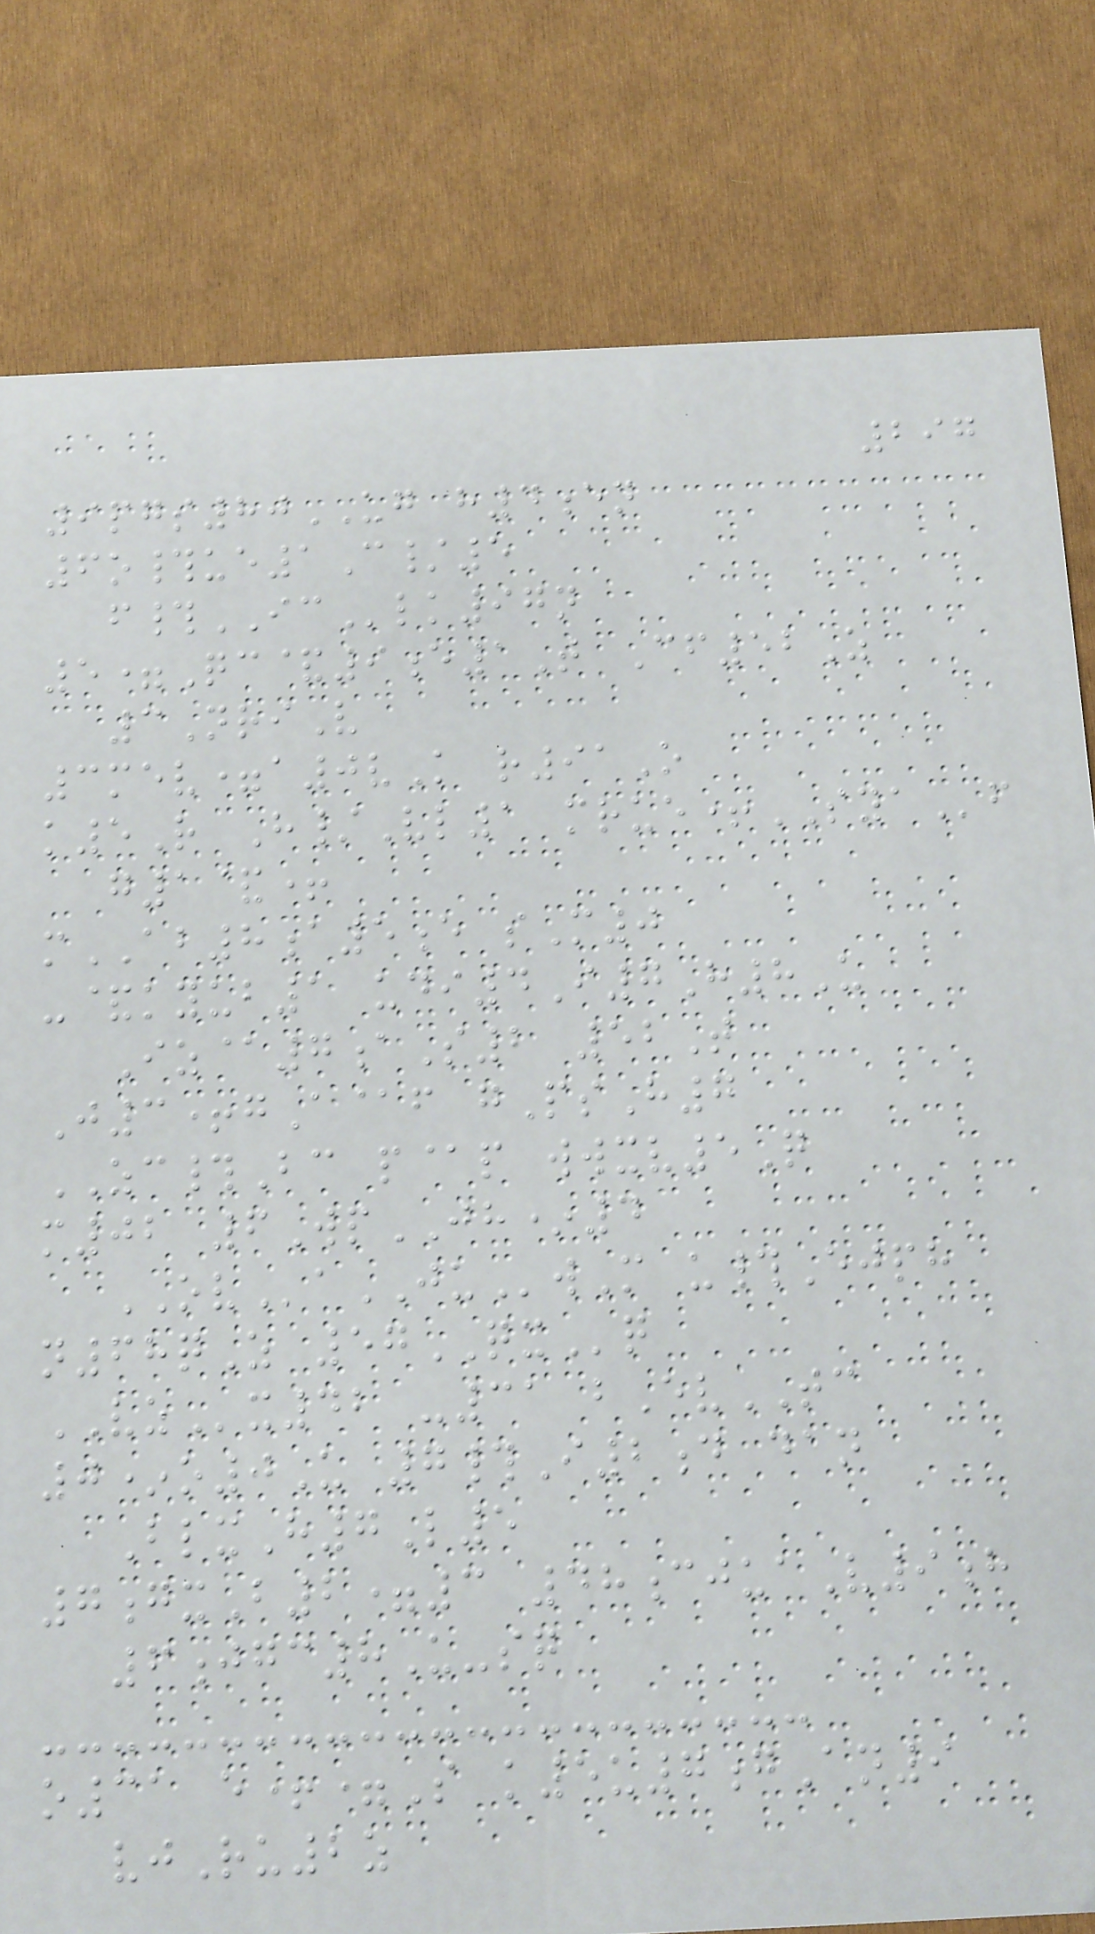297
9pgs80UG h4en
6o#ue1C/5
f#IClk97n
5=Qc&9e1T Cf52Z
3NriV
3mev=a0vK r91O
k5R H/Vl1 mrue+SYAf
g1&+
mAB8a5e sM0
-&kyub1 udi4I7H8U
Iz@7aS2 52T
J3+gA@f gPsH7
ZC#Bc p@p wwxv5Q
m02 6WpJH*4
OVaJUwM u#Ejph
n68qZ 57QXq
VZx42 -31 bEvTC
0*o0U 7#I2d dan
BlxH7L5
7gxB2=3 48cjuaV9h
6jgc8U-sq
o31 e+=S k5u7gAn9
vjRu2z
